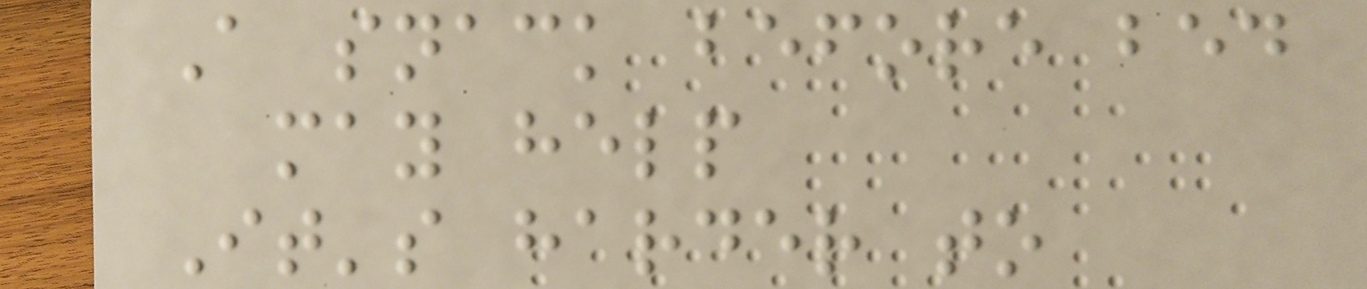A snack before bed
may help
It's harder to
